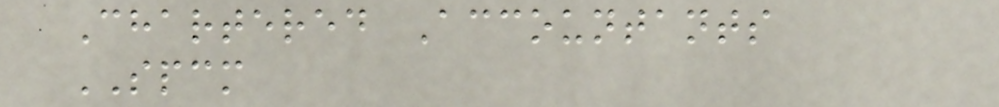Chartered Accountants
SPCM
